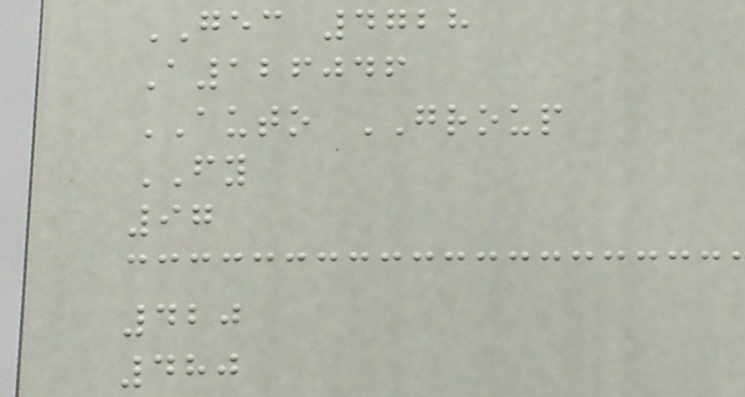GEC 4728
A126046
AUTO GROUP
FY
97
420
480
